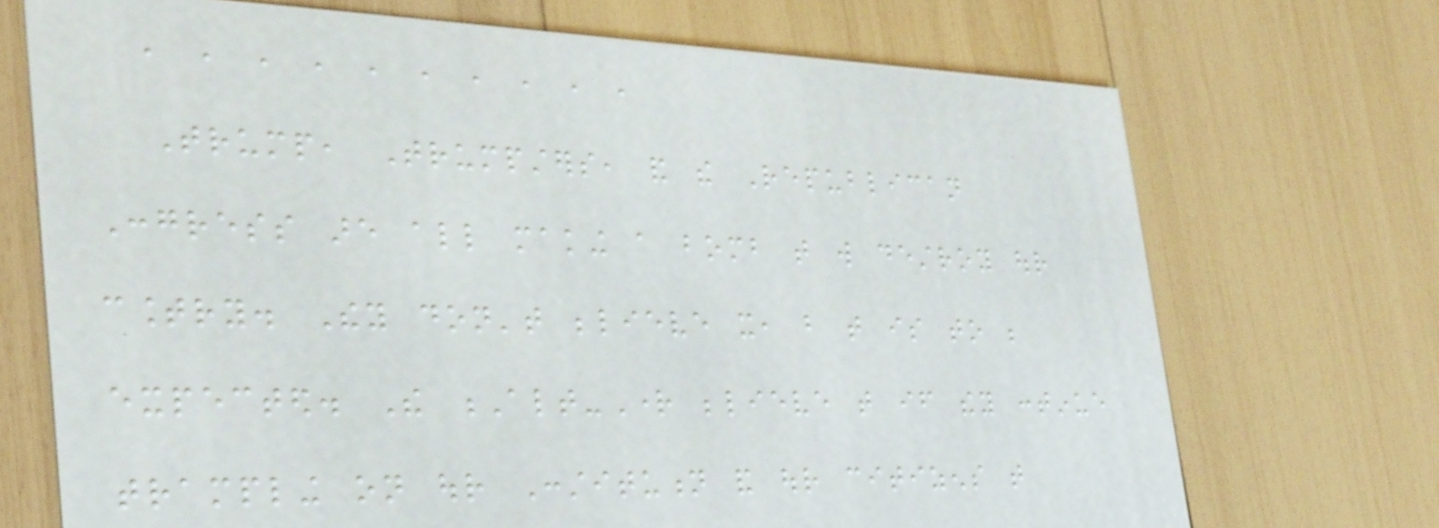, , , , , , , , , ,
Trump, Trumpsters, and the Republican
Congress are all making a bomb that will destroy our
country. They don't believe it, but that is to be
expected. The Alt-Right believe that if they continue
trampling on our Constitution and our citizens that
